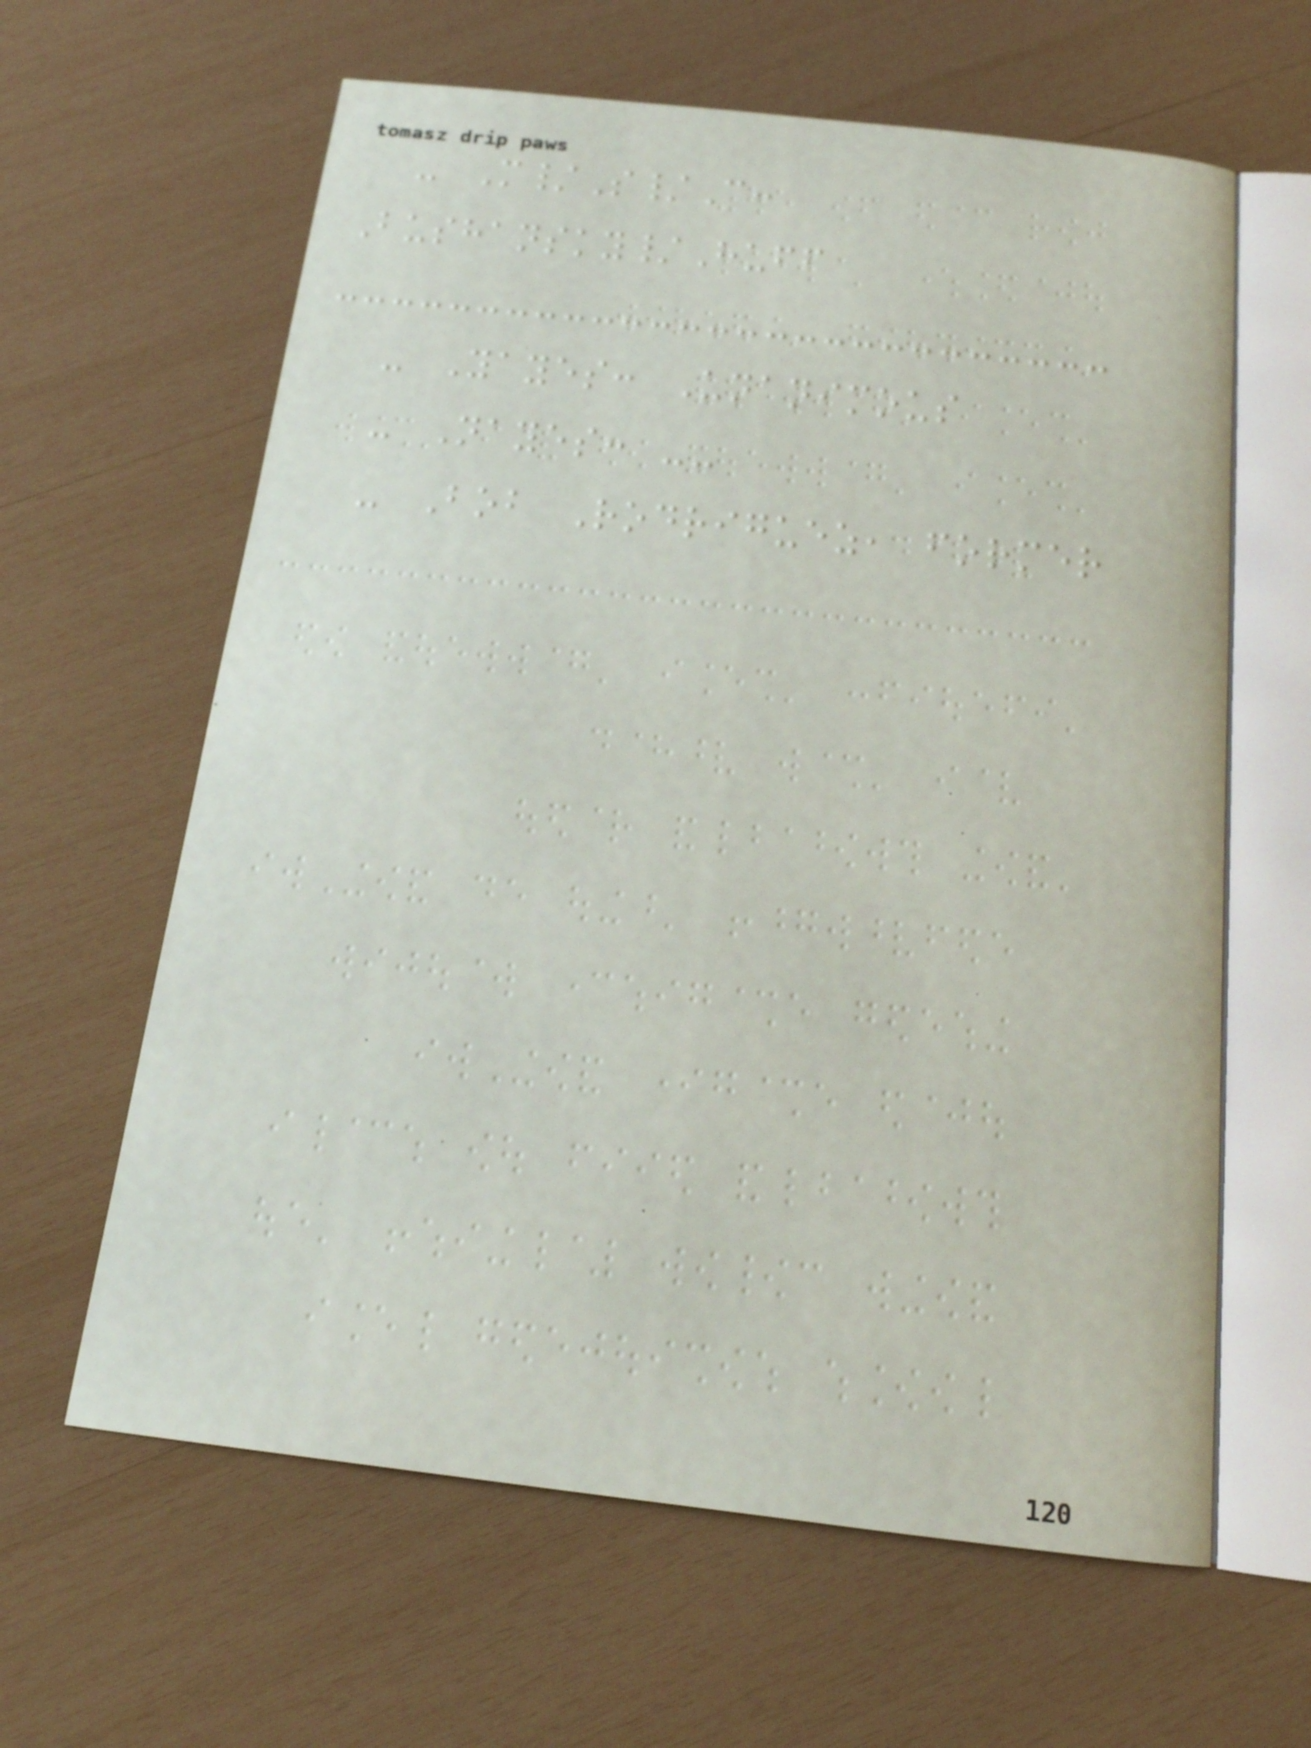- M/S/C:
Bushansky/Huff
- Yayes: Unanimous
- Nayes: --
- Bob Rodriguez, former
